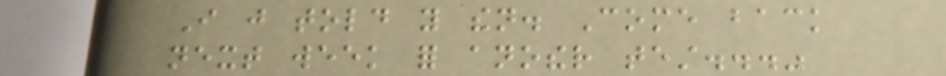I just told you then. Come back
next week for another test..."
